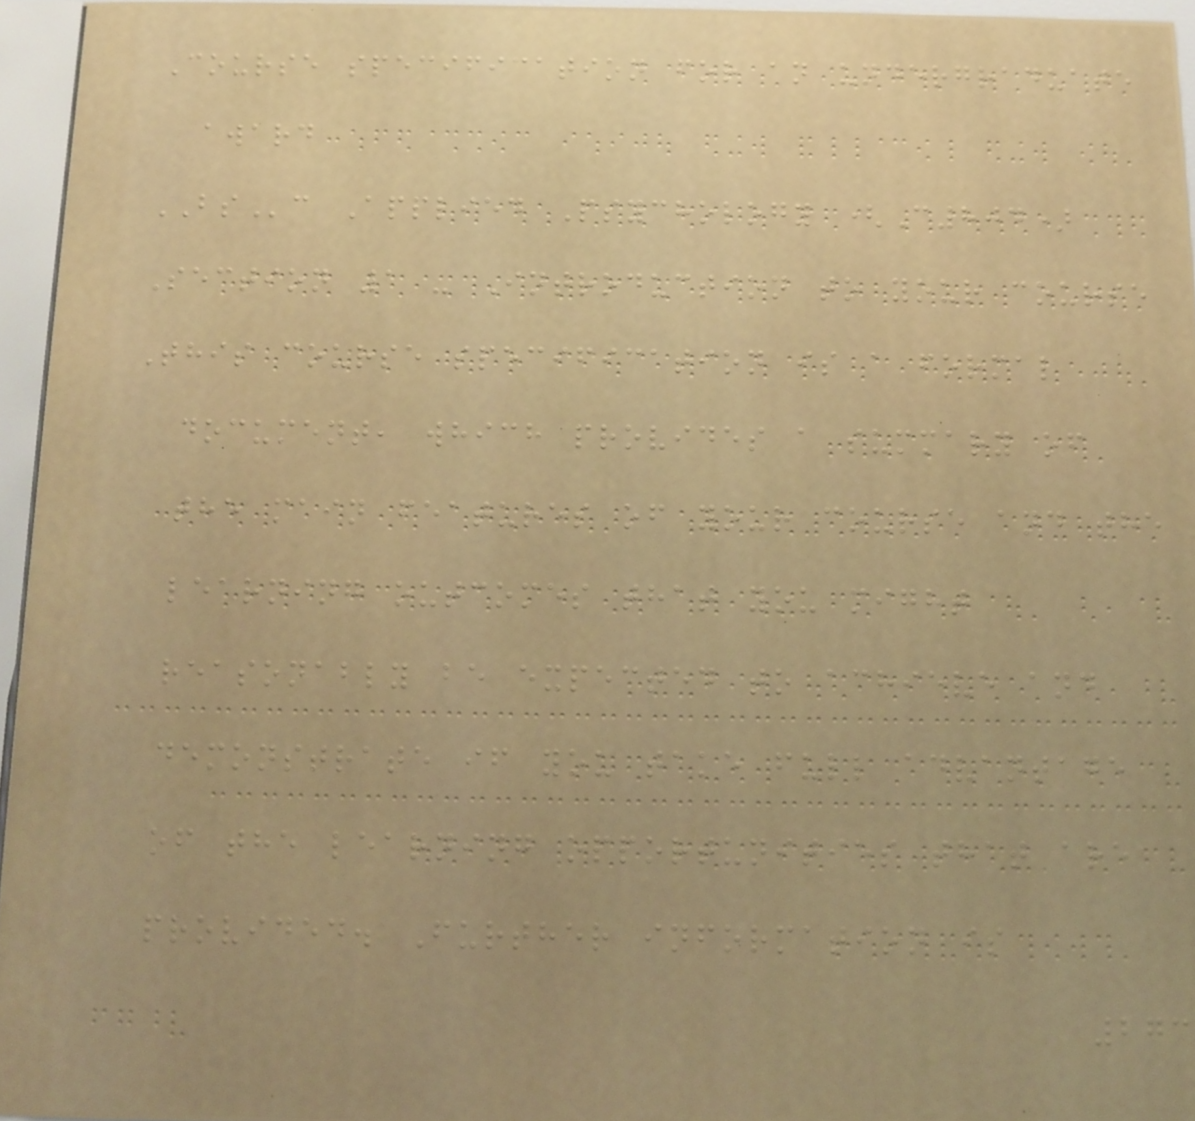Course specification for an undergraduate
award
BSc Applied Psychology (C804)
Section 1 - Introduction to your course
This course specification is a formal
document, which provides a summary of
the main features of your course and the
learning outcomes that you might
reasonably be expected to achieve and
demonstrate if you take full advantage
of the learning opportunities that are
provided. Further information is
273
